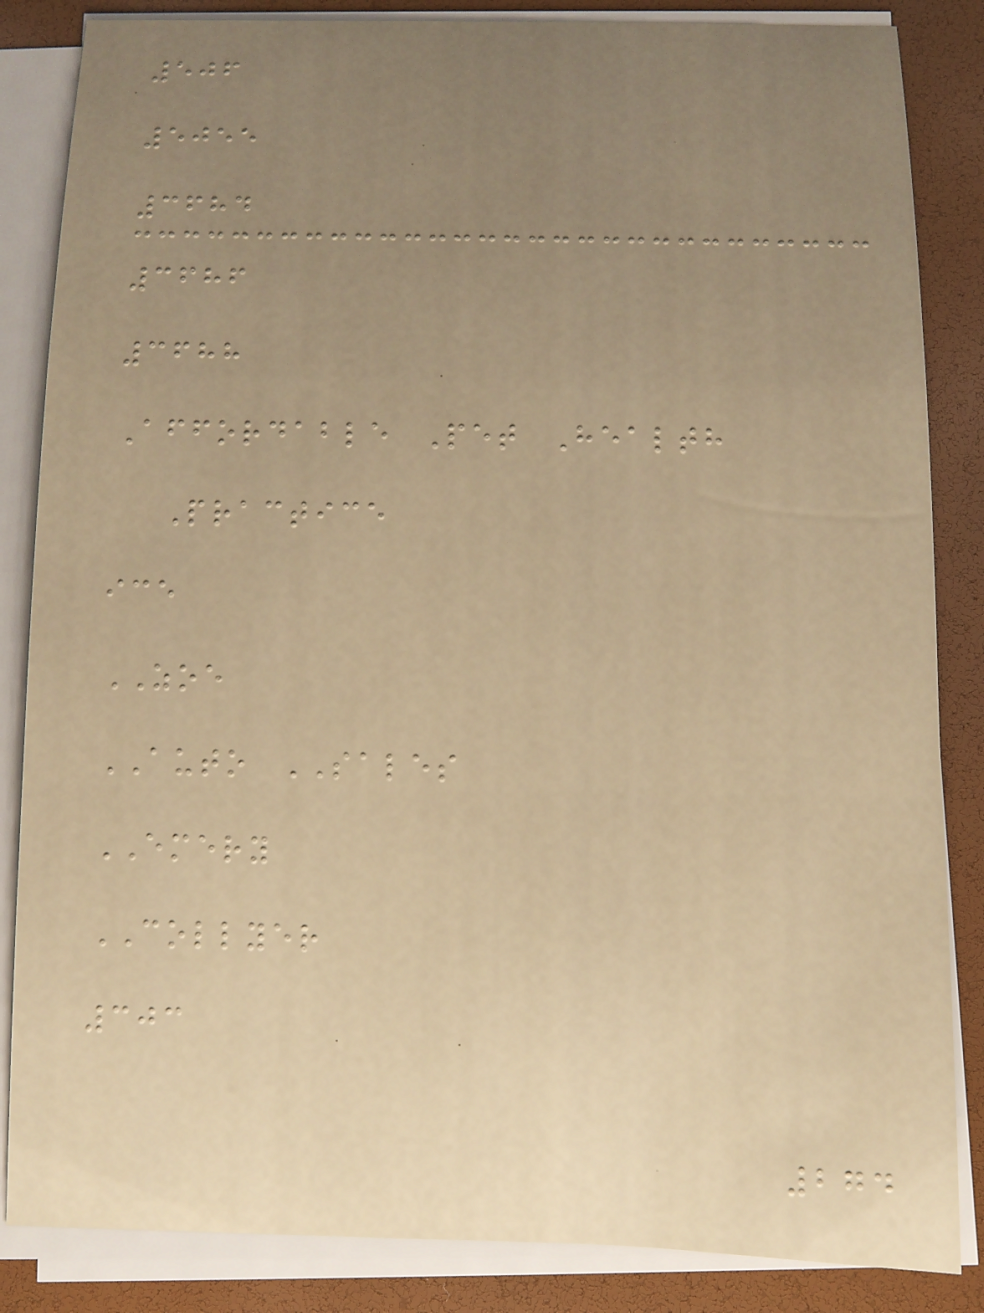506
5055
3684
3686
3688
Affordable Pet Health
Practice
ice
ZOE
AUTO SALES
EMERY
COLLYER
303
274
